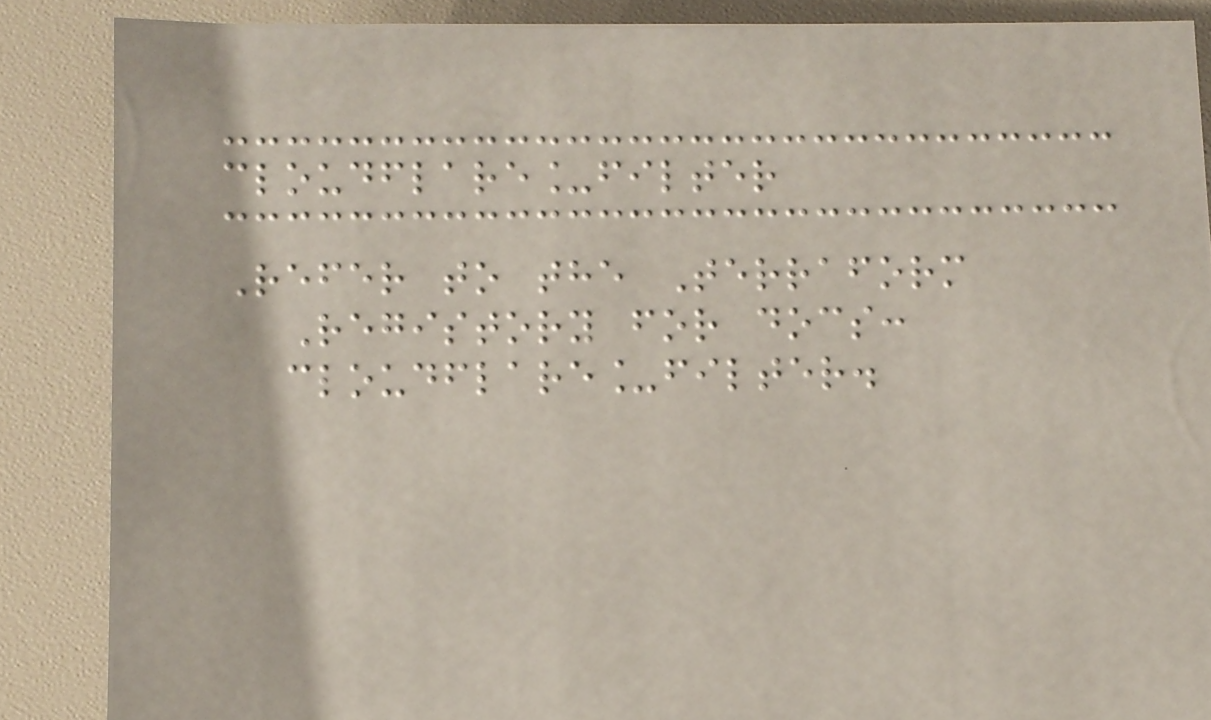cloudflare_filter
Refer to the Terraform
Registory for docs:
cloudflare_filter.
